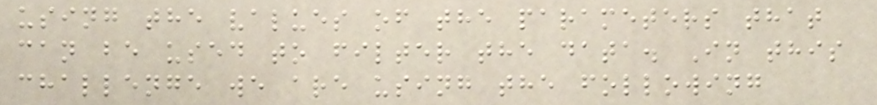using the values of the parameters that
can be used to filter the data. In this
challenge we are using the following
